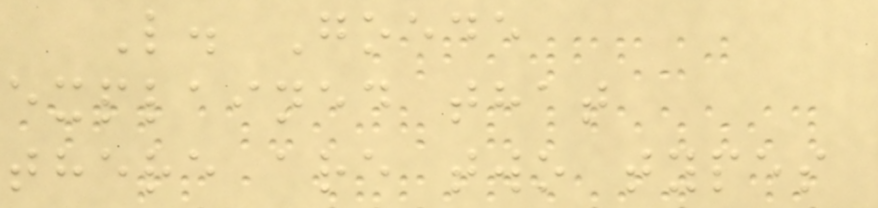L. Goede
explained that
there are two types
